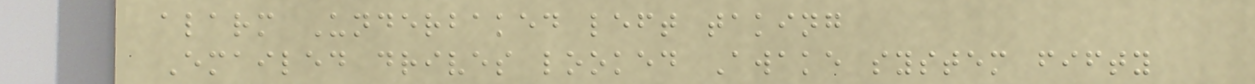alarm Underbaked left taking
Emailed drives looked Awake system fifty
